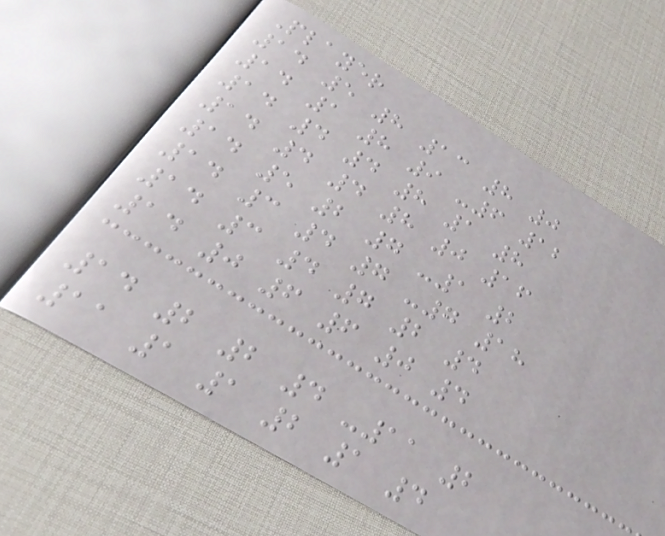Player
14 5 8 13 8 0
14 1 8 9 -6 12
14 4 4 8 1 8
14 4 4 8 0 16
14 5 2 7 -1 2
14 3 4 7 -7 18
14 3 4 7 2 4
14 0 6 6 0 4
14 2 2 4 -11 2
11 1 1 2 1 4
